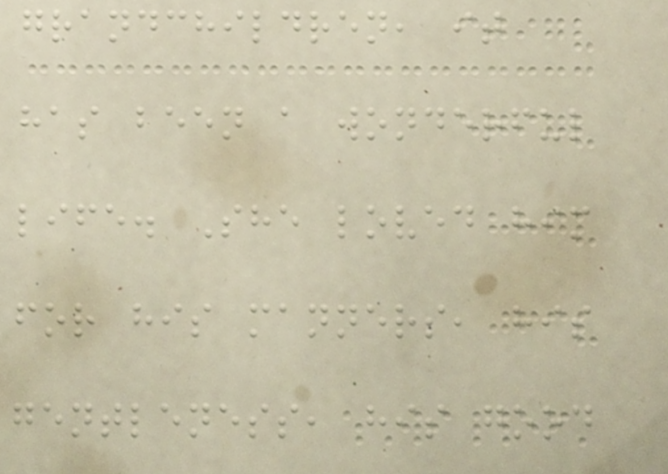grandchildren, it
has been a wonderful
life. She loved him
for his manners, his
gentleness, his good
